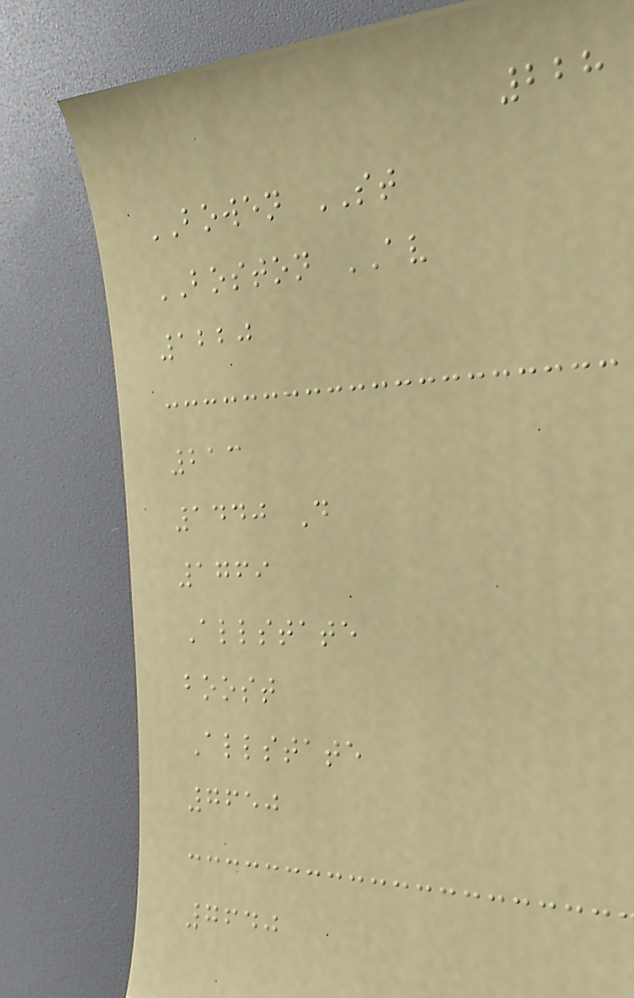228
BOWEN ST
BOSTON AV
1220
213
1440 D
1769
Allstate
boost
Allstate
7650
7640
